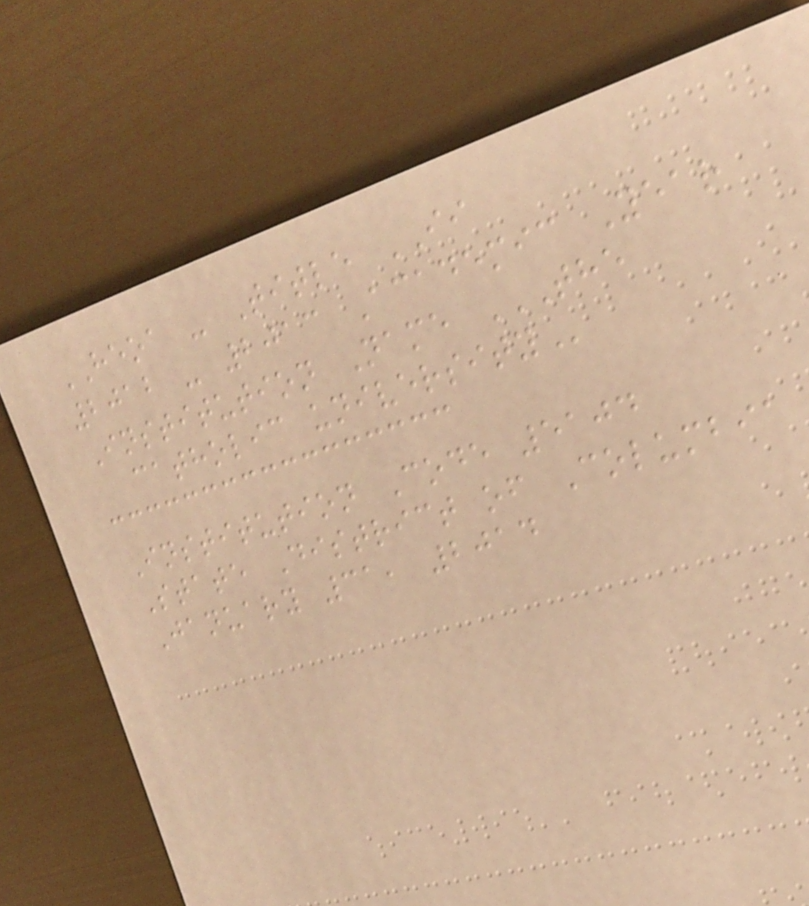HEOA - Title II
2012 - 2013 Academic Year
Institution Name THE
CATHOLIC UNIVERSITY
Institution Code 5104
State District of Columbia
January 31, 2014
